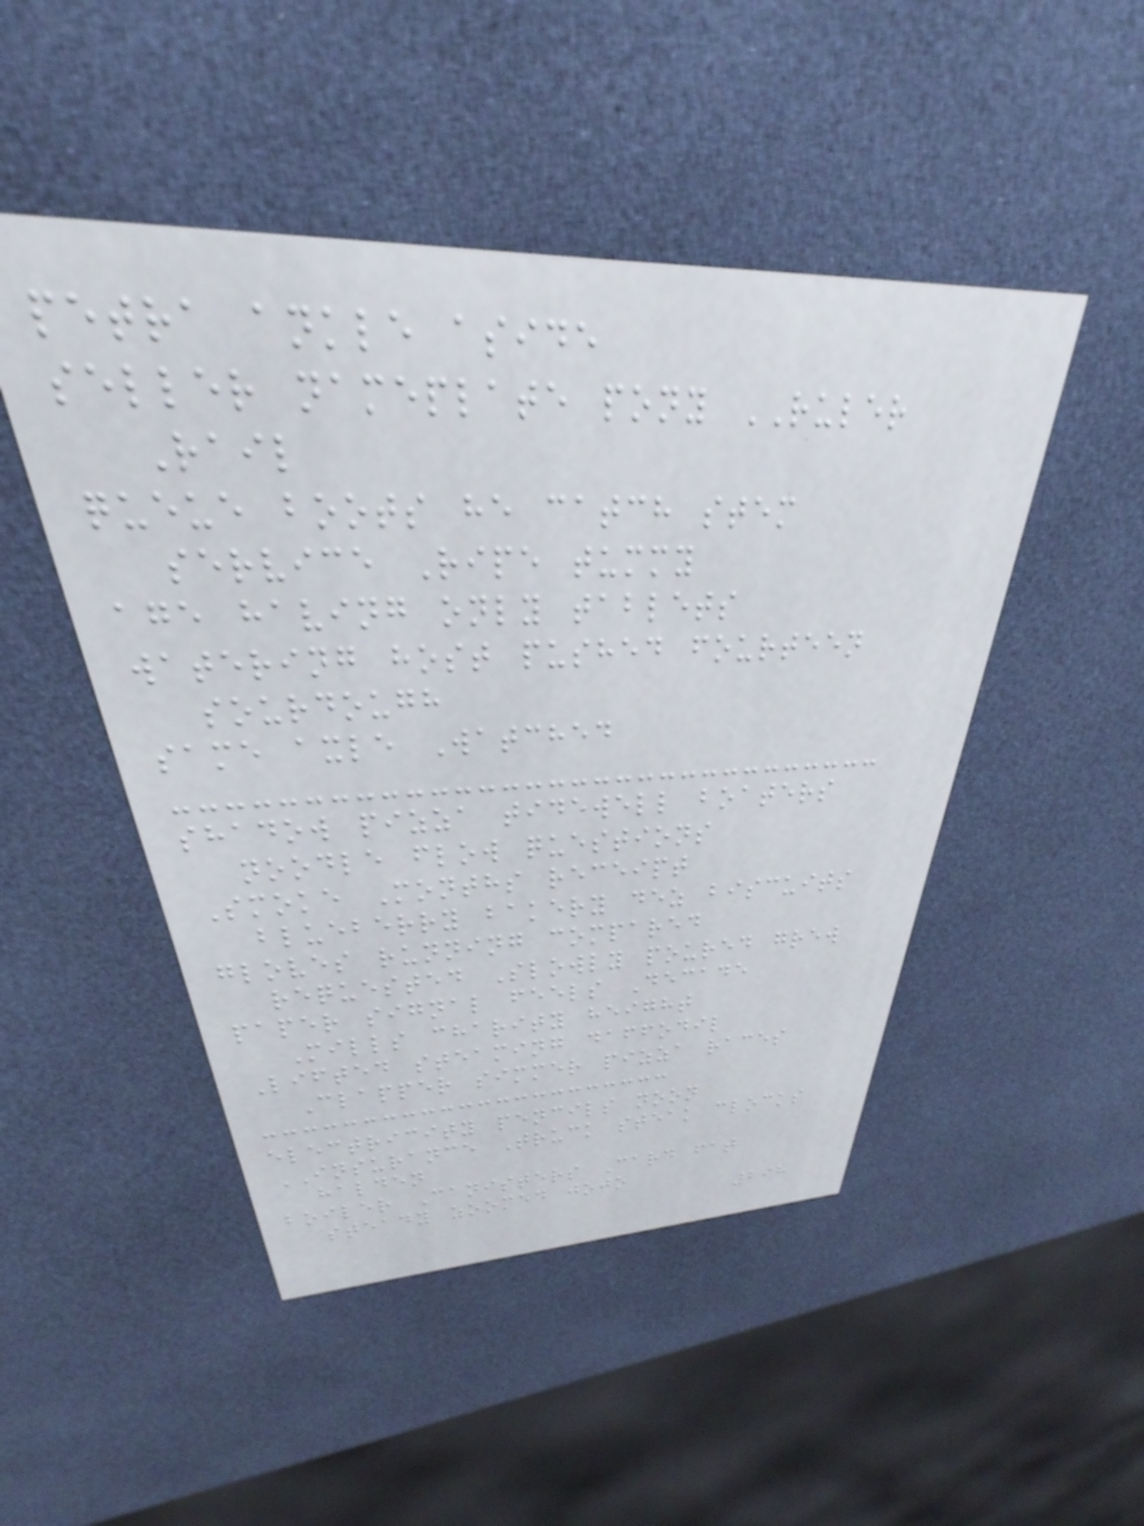petra ankle aside
seller nameplate pony RULER
Rail
queue boots he catch stem
service Ripe tummy
age having only tablets
watering host pushed fourteen
sourdough
same axle Watched
shadow pizza tidewell boaters
noodle flow questions
Smoke Months receipt
blueberry bakery dez biscuits
gloves running compared
requested Slowly poured grew
paper signal feels Decade
Mills charity height
Lifted steaming daffodil
Clapper simmer pizza races
electricity pencils noon
INSURANCE Truck steak clocks
halden
boiler Canisters Card fat
steady zoomed jojo
298
